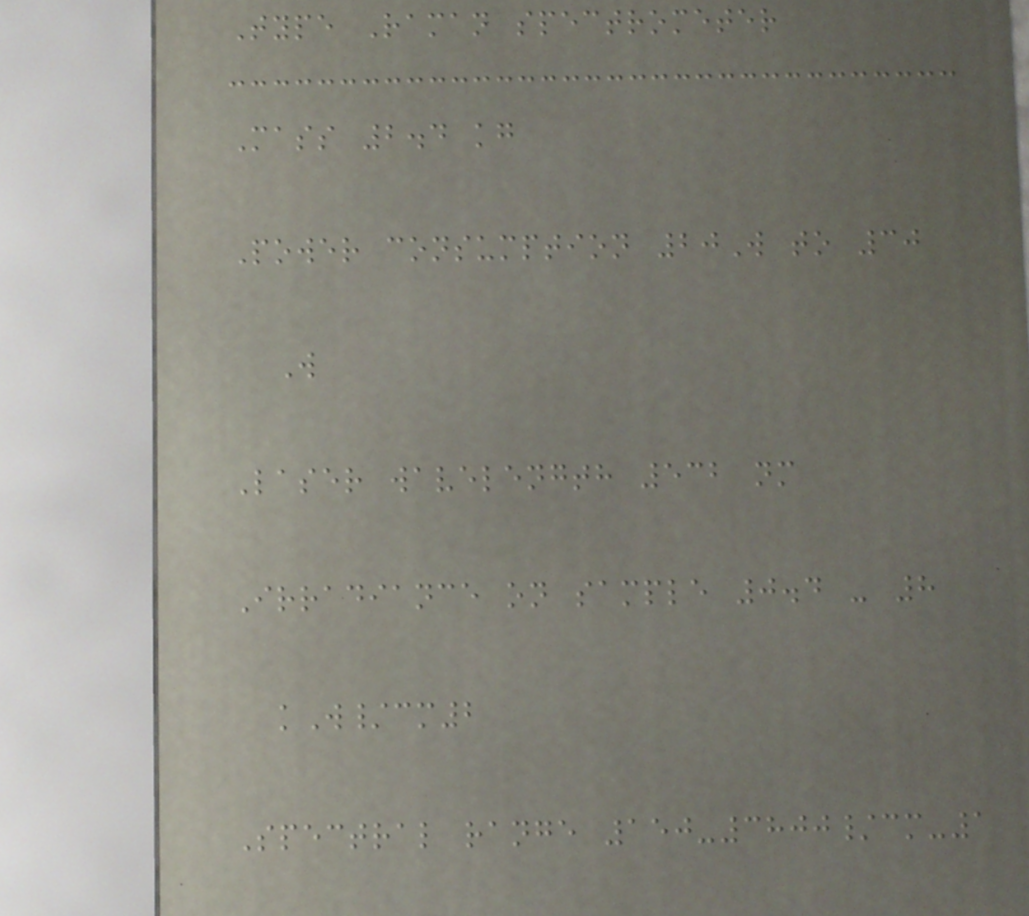Type Raman spectrometer
Mass 2.4 kg
Power consumption 20W to 30
W
Laser wavelength 532 nm
Irradiance on sample 0.4 - 8
kW/cm2
Spectral range 150-3800/cm-1
